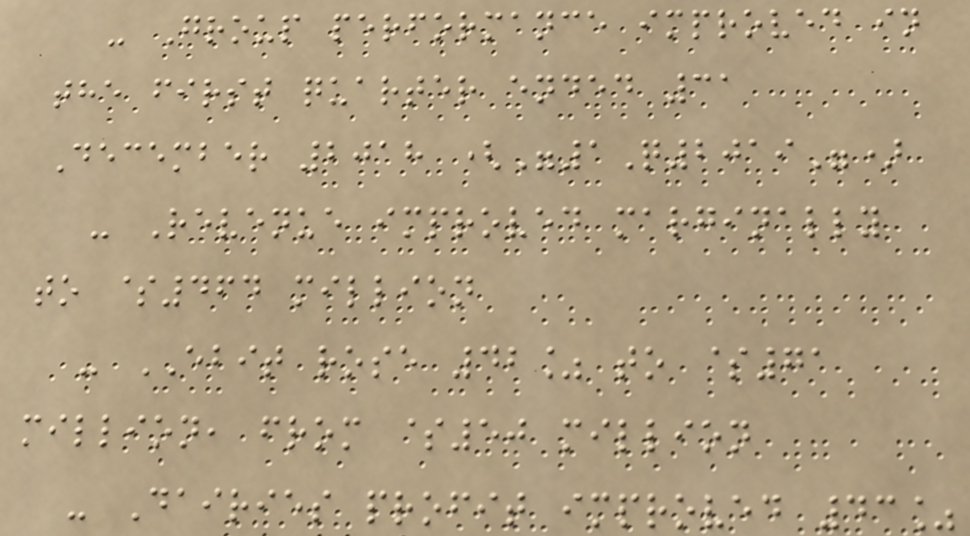- Group performance improved in
the first quarter ended 31
December 2018 ("1Q2019")
- Revenue improved marginally
to $464 million
- EBIT rose 42% to $71
million, from $50 million
- Dairies profit improved 43%
